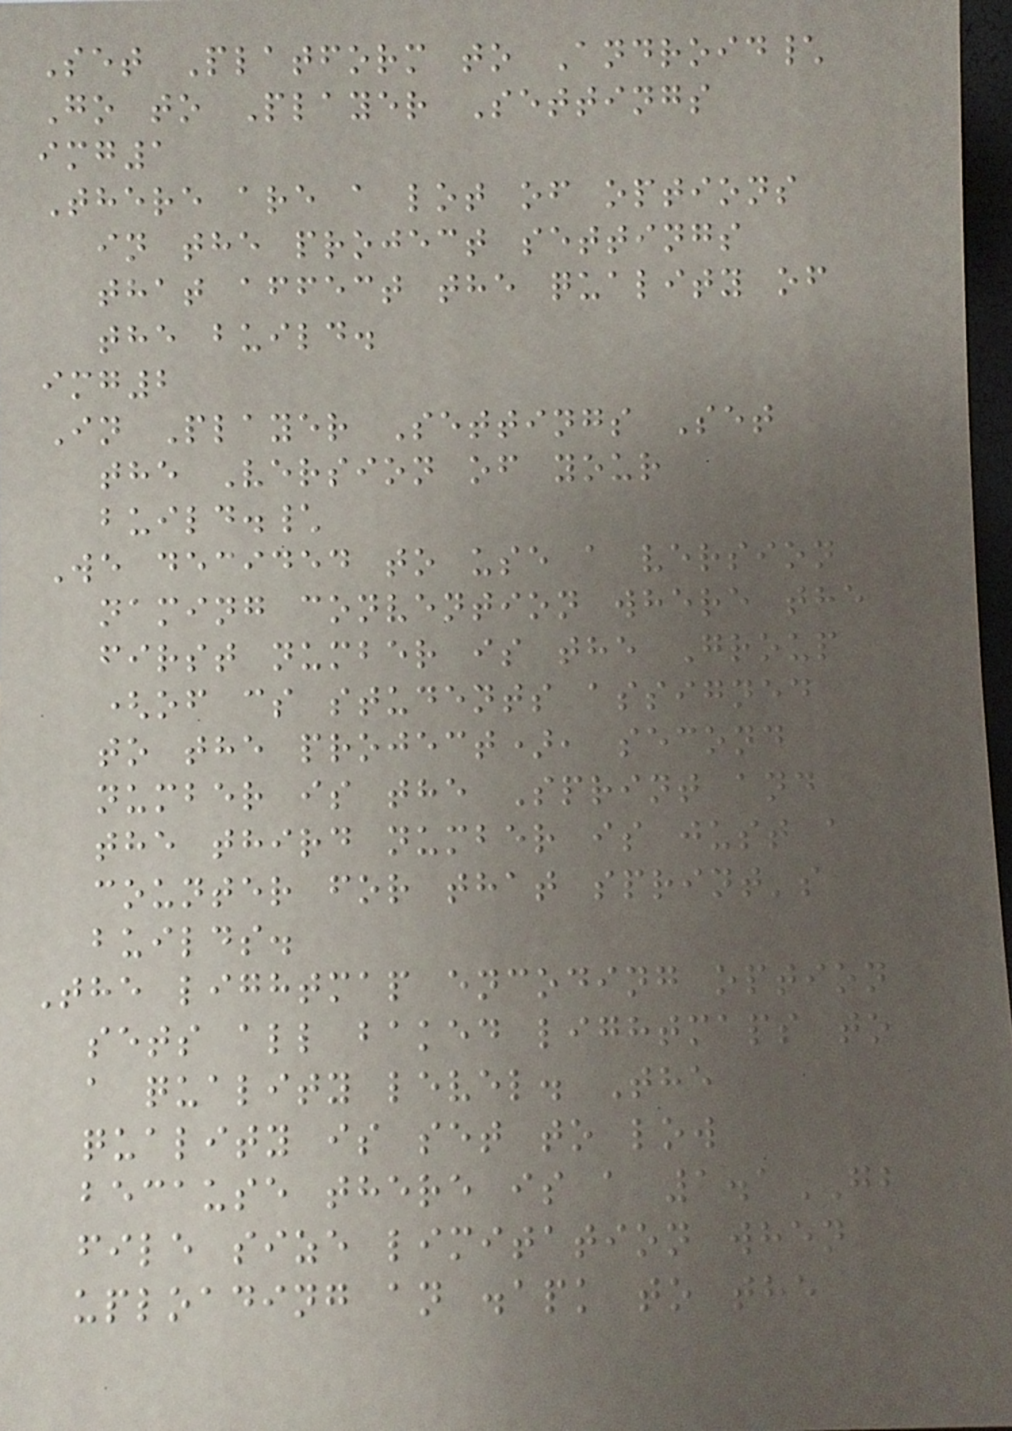Set Platform to Android\
Go to Player Settings
img1
There are a lot of options
in the project settings
that affect the quality of
the build.
img2
In Player Settings Set
the Version of your
build.\
We decided to use a version
naming convention where the
first number is the Group
(of cs students assigned
to the project), second
number is the Sprint and
the third number is just a
counter for that sprint's
builds.
The lightmap encoding option
sets all baked lightmaps to
a quality level. The
quality is set to low
because there is a 1.1GB
file size limitation when
uploading an .apk to the
